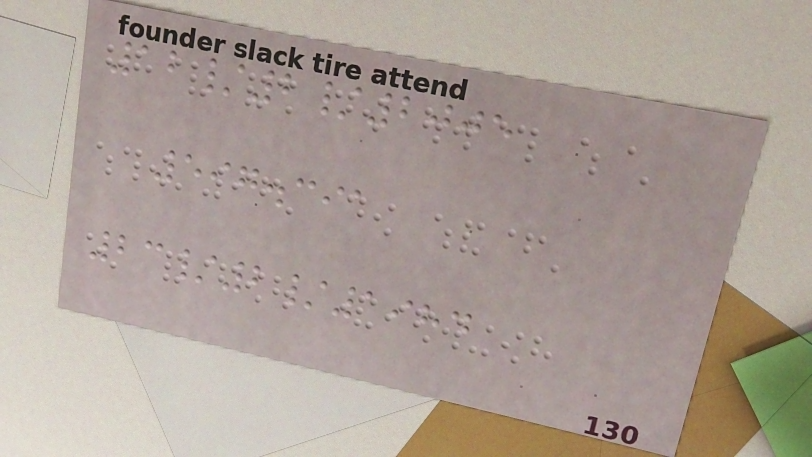12/2/2005
597.391
23/2/1984
